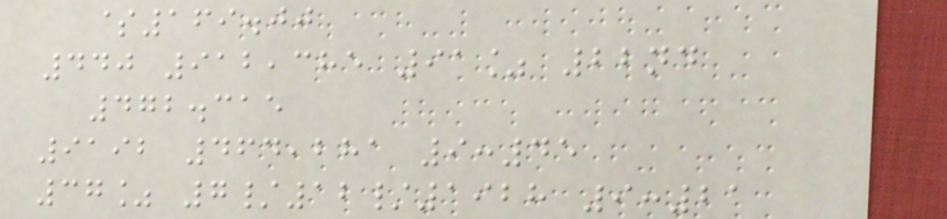$169.00
440 912,385 91% 22nd
472.315
9192 464,281 9:45
37% 7/12/1928 9:21
